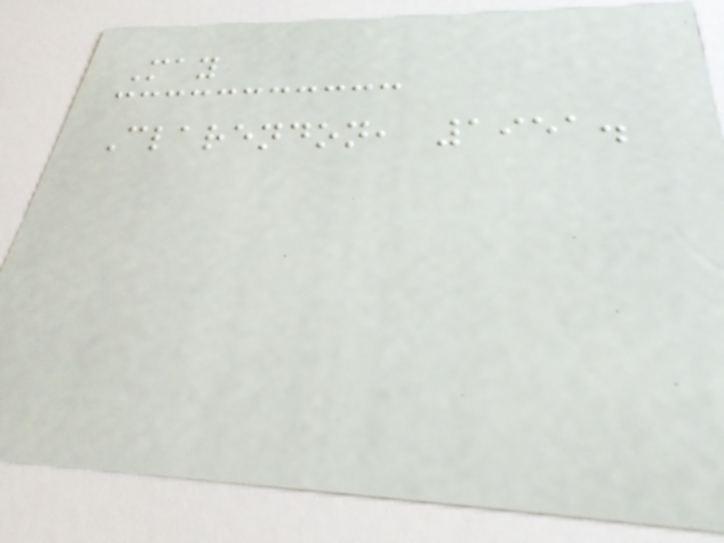May
Clarendon, 1951.
